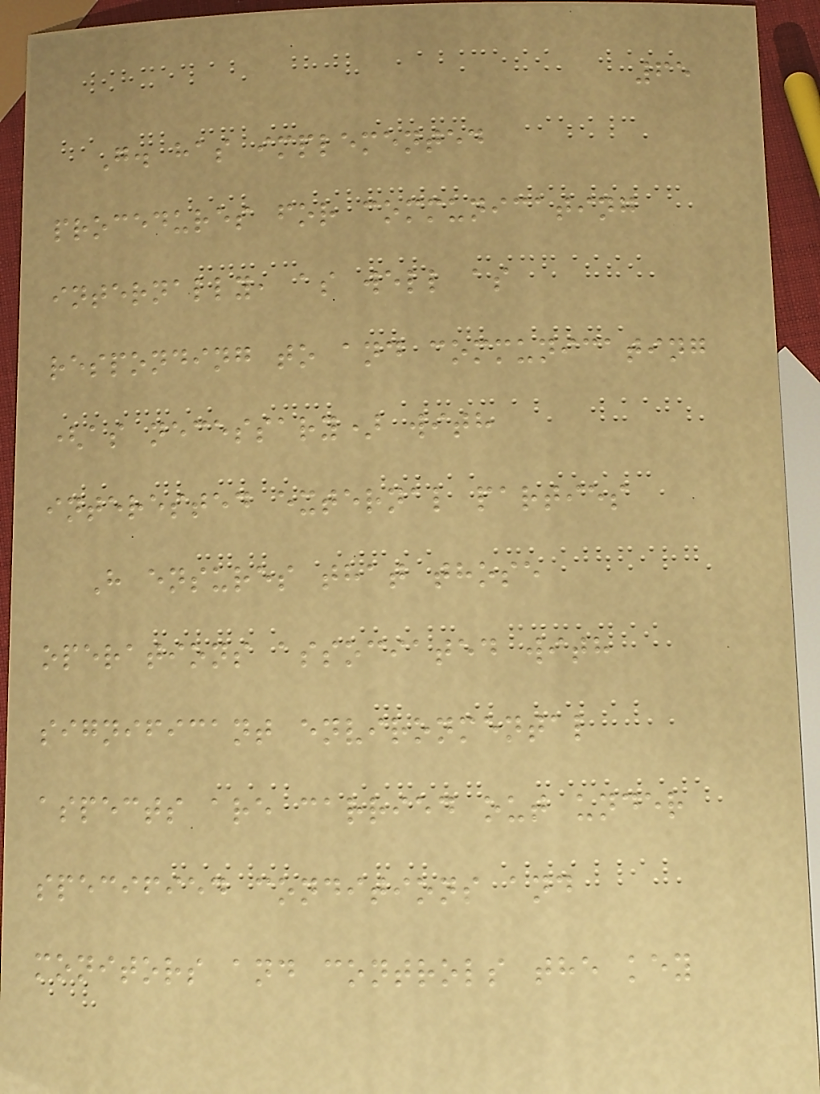65
G. has implemented
procedures for communicating
internally, as well as
responding to and communicating
(as necessary) with
interested external parties
H ensures that those
operations associated with
significant environmental
aspects are carried out under
specified conditions and
monitors and controls the key
